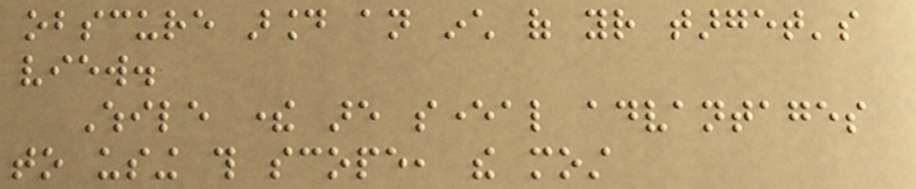obscure around an inch of your target's
view.
While there are several advantages
to using this scope, the most
